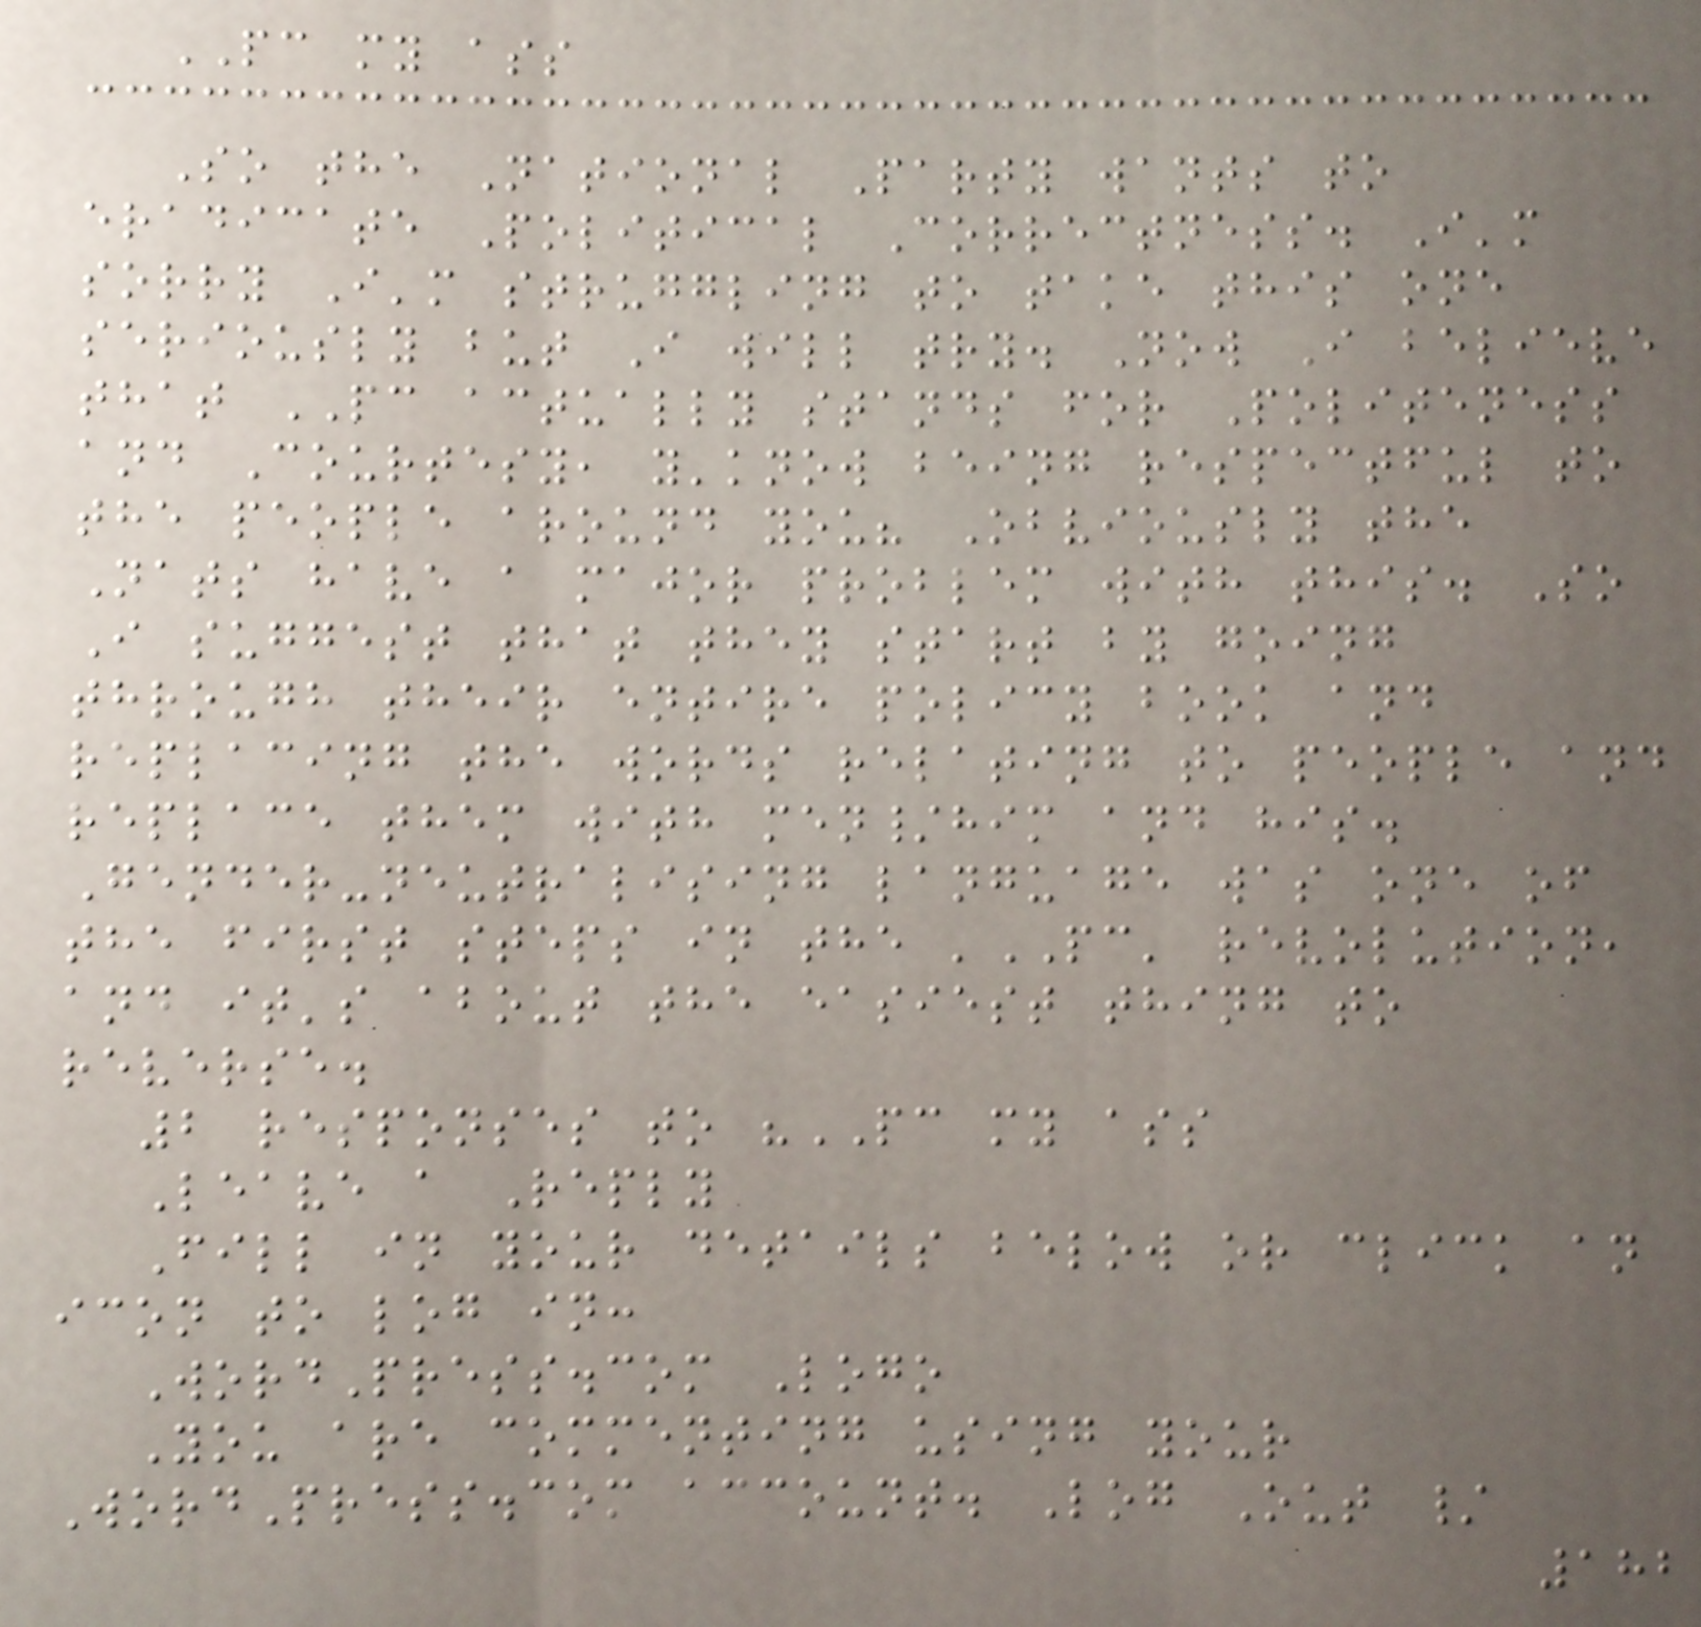PC my ass
So the National Party wants to
eradicate Political Correctness. I'm
sorry I'm struggling to take this one
seriously but I will try. Now I believe
that PC actually stands for Politeness
and Courtesy, y'know being respectful to
the people around you? Obviously the
Nats have a major problem with this. So
I suggest that they start by going
through their entire policy book and
replacing the words relating to people and
replace them with men/him and his.
Gender-neutralising language was one of
the first steps in the 'PC' revolution,
and it's about the easiest thing to
reverse.
2 responses to "PC my ass
Leave a Reply
Fill in your details below or click an
icon to log in:
WordPress.com Logo
You are commenting using your
WordPress.com account. Log Out /
182
